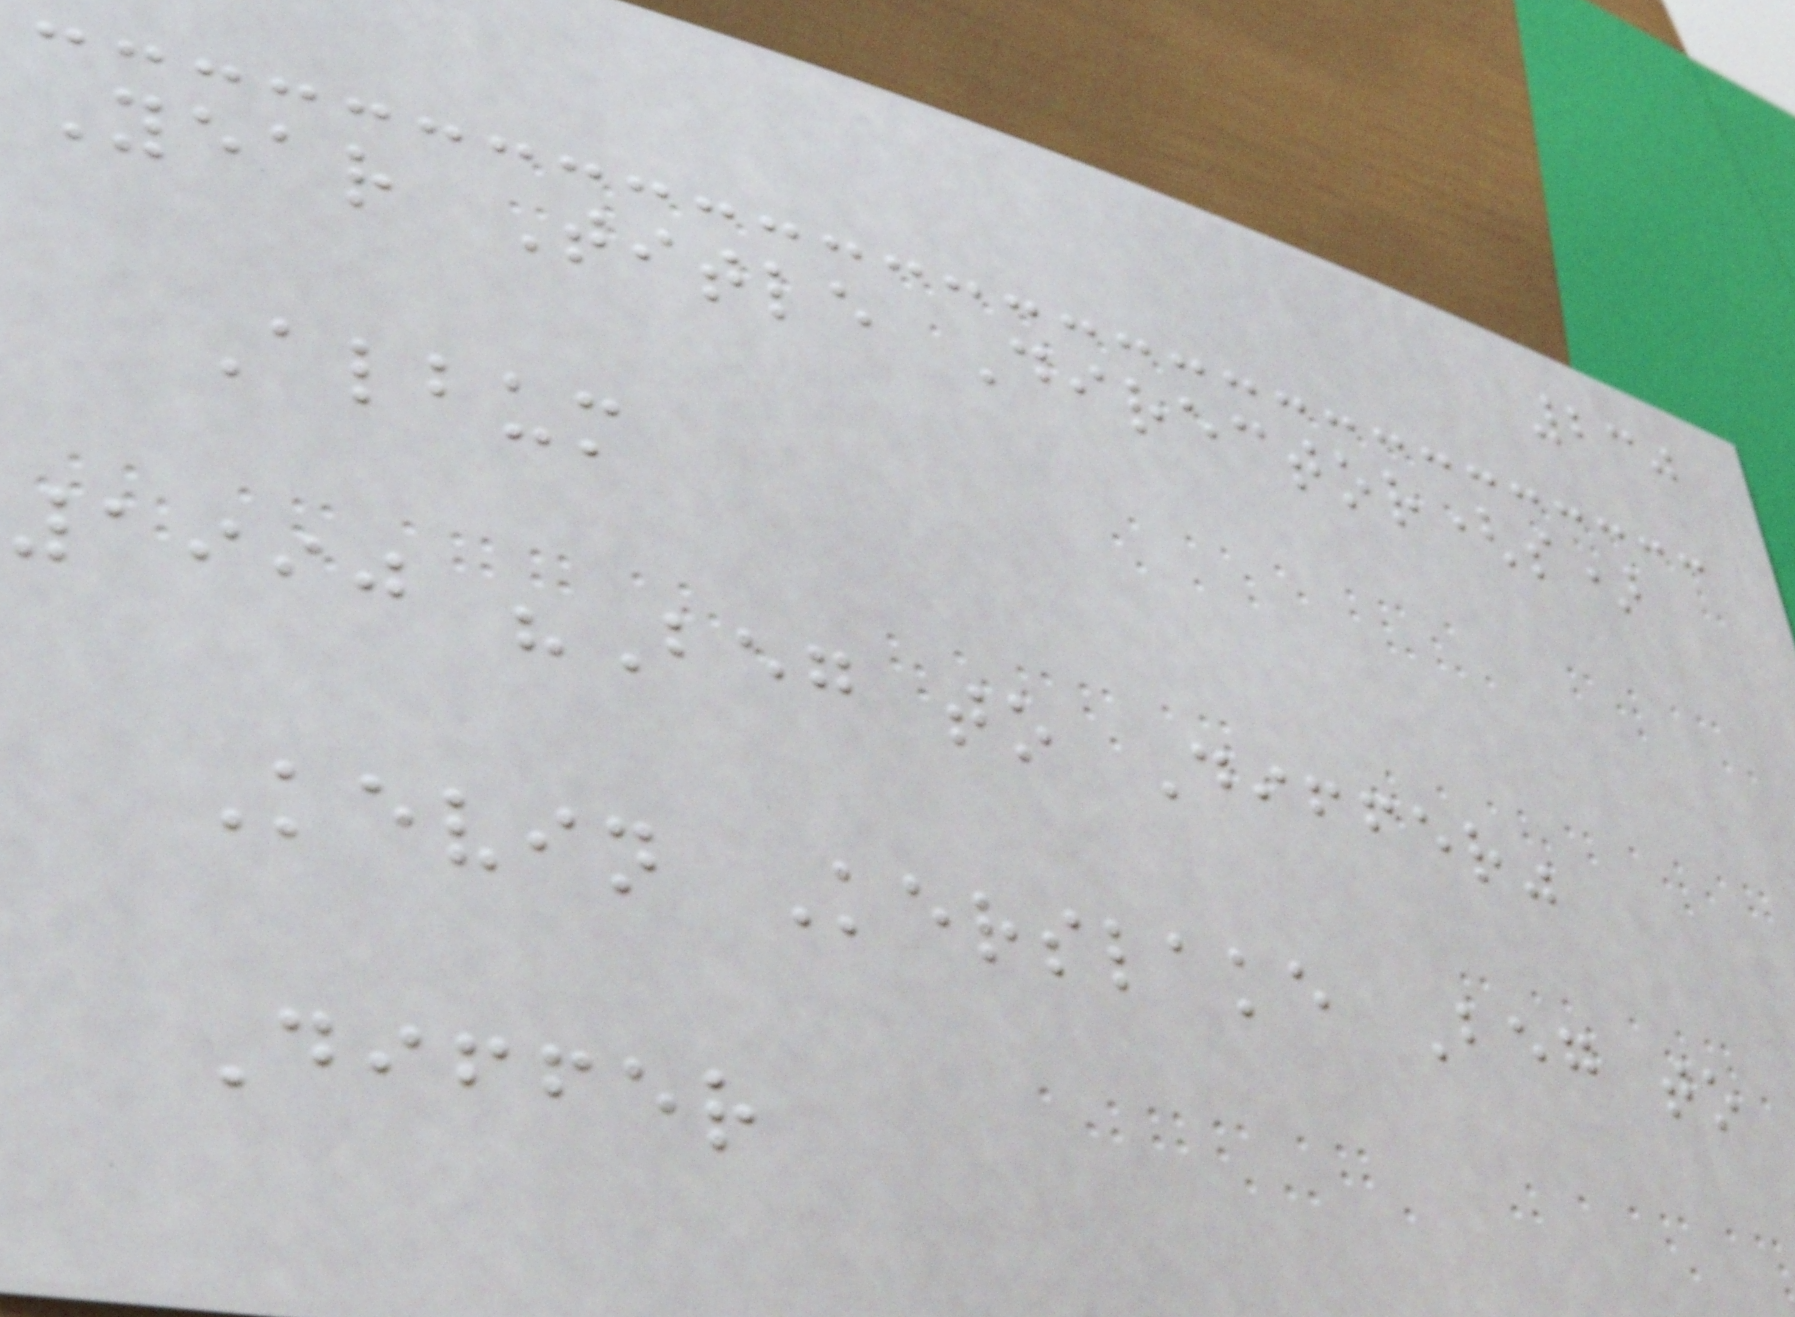230
Year Title Director(s)
Album
1990 "Beg to Differ"
Kevin Kerslake Beg to
Differ
